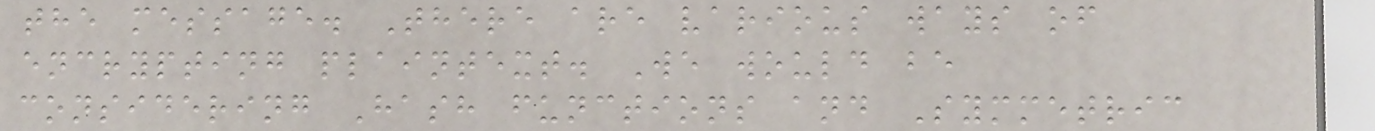the message. There are various ways of
encrypting plaintext. We would be
considering Hash functions and Symmetric
